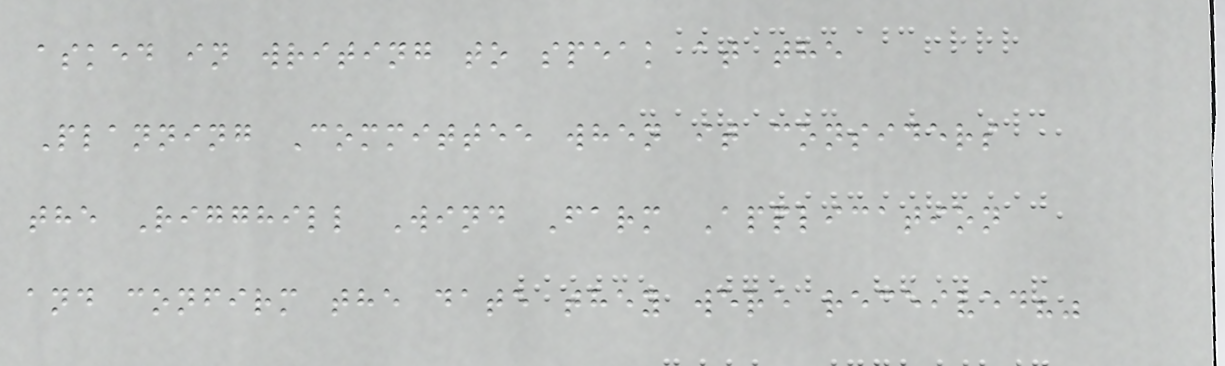asked in writing to speak at the
Planning Committee when it considers
the Rigghill Wind Farm Application
and confirm the date they were received?"
